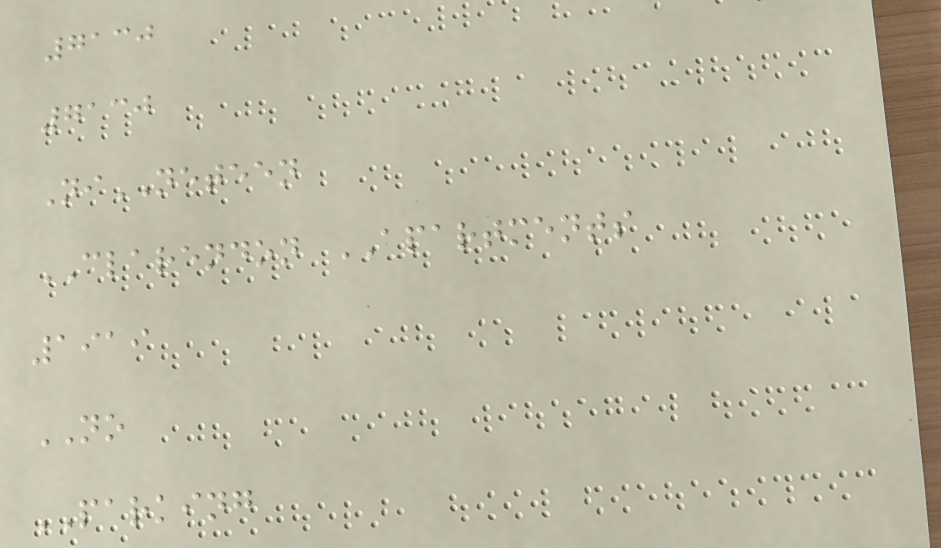7130
7130
NiNETEEN
CLARENDON APARTMENTS
1919
NO
PARKING
